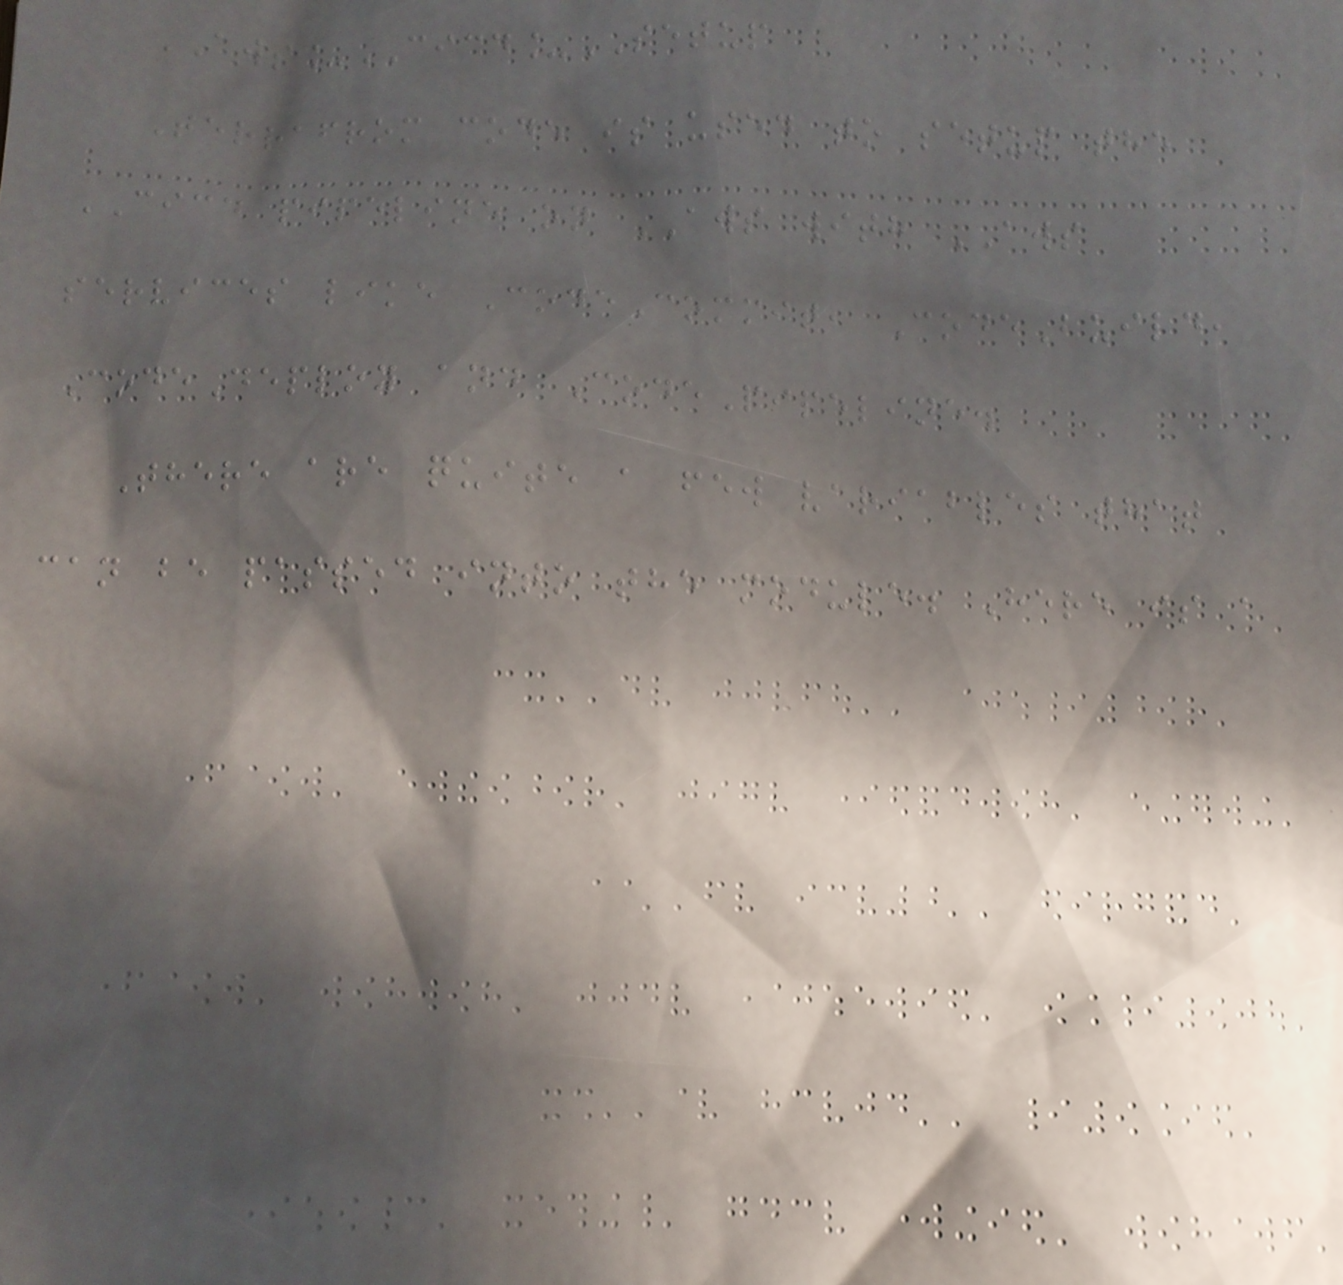AWS_CICD_SETUP
Terrafrom code is used to setup the
CICD pipeline on AWS with AWS
services like CodeCommit, CodeBuild,
CodeDeploy and CodePipeline.
There are quite a few variables that
can be passed into the module. Here is a
